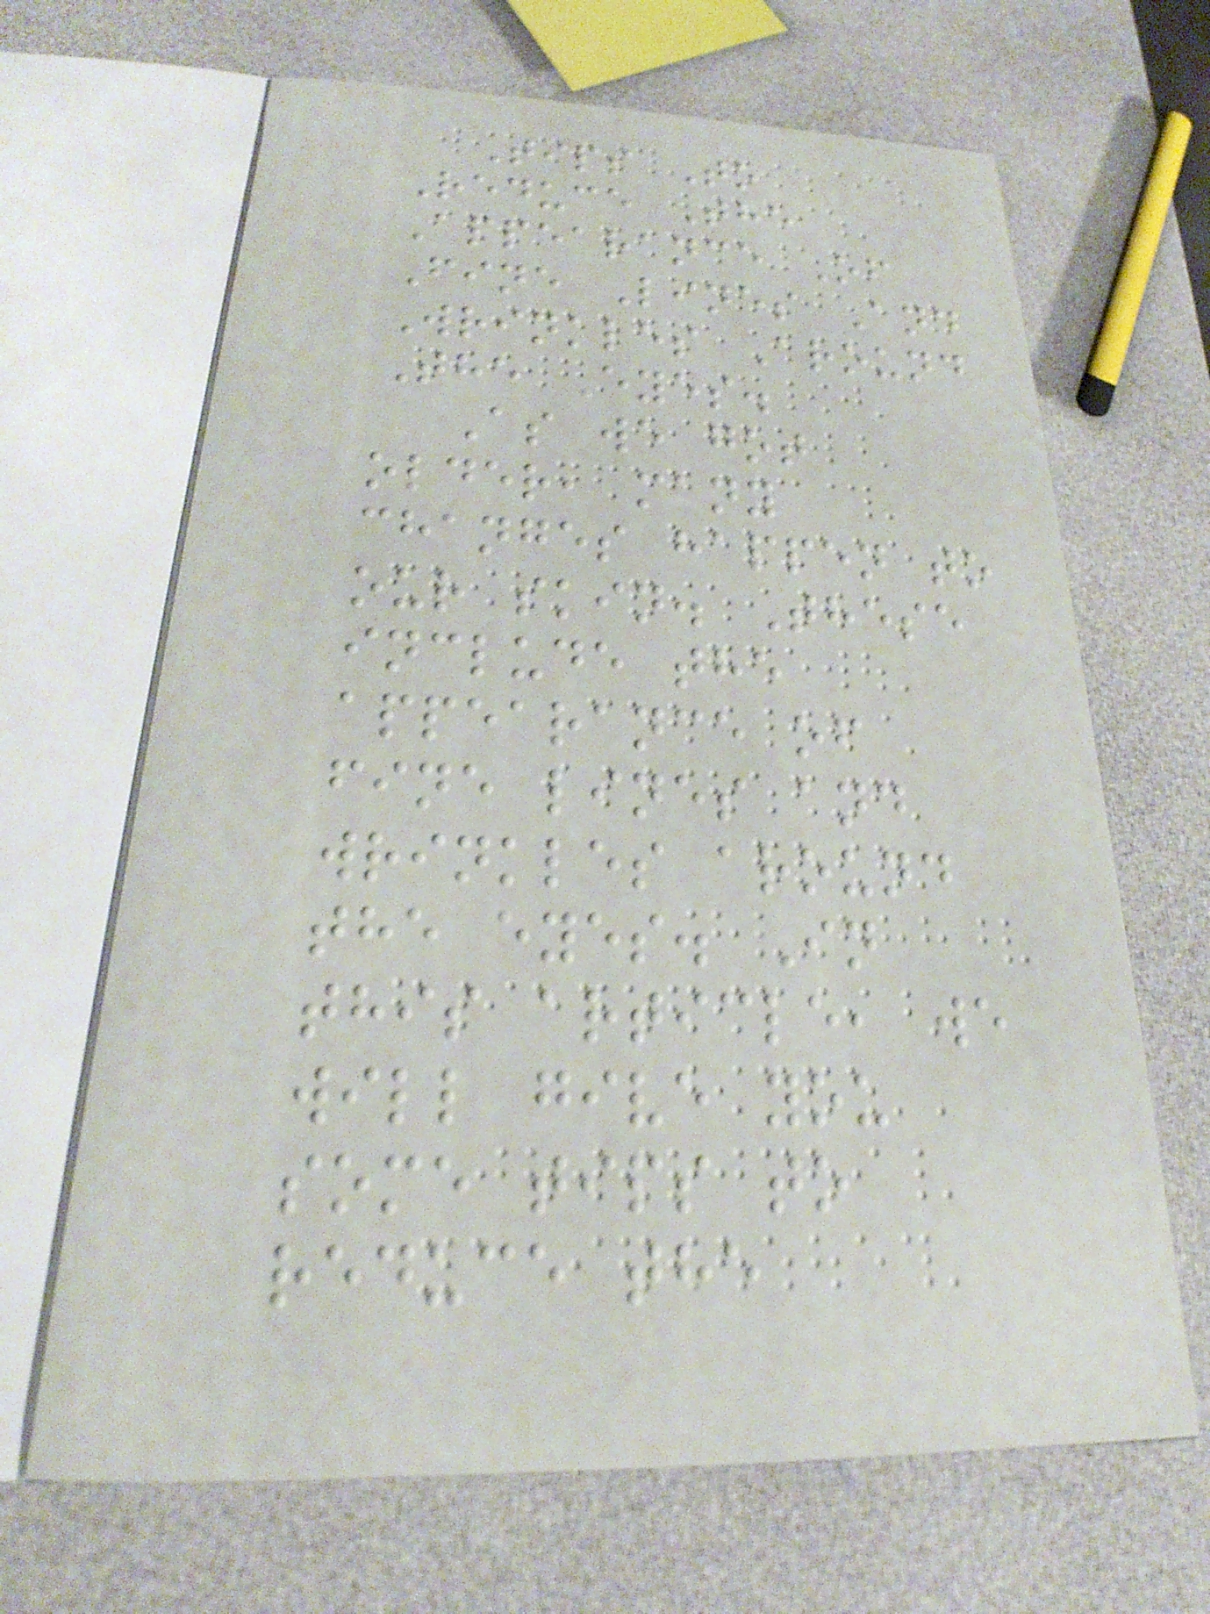Tips To
Reduce The
Appearance Of
Fine Lines And
Wrinkles Around
The Eyes.
As we got
older, many
changes happen to
our skin. These
include the
appearance of
fine lines and
wrinkles around
the eyes. In
this article, we
will give you
some tips to
reduce the
